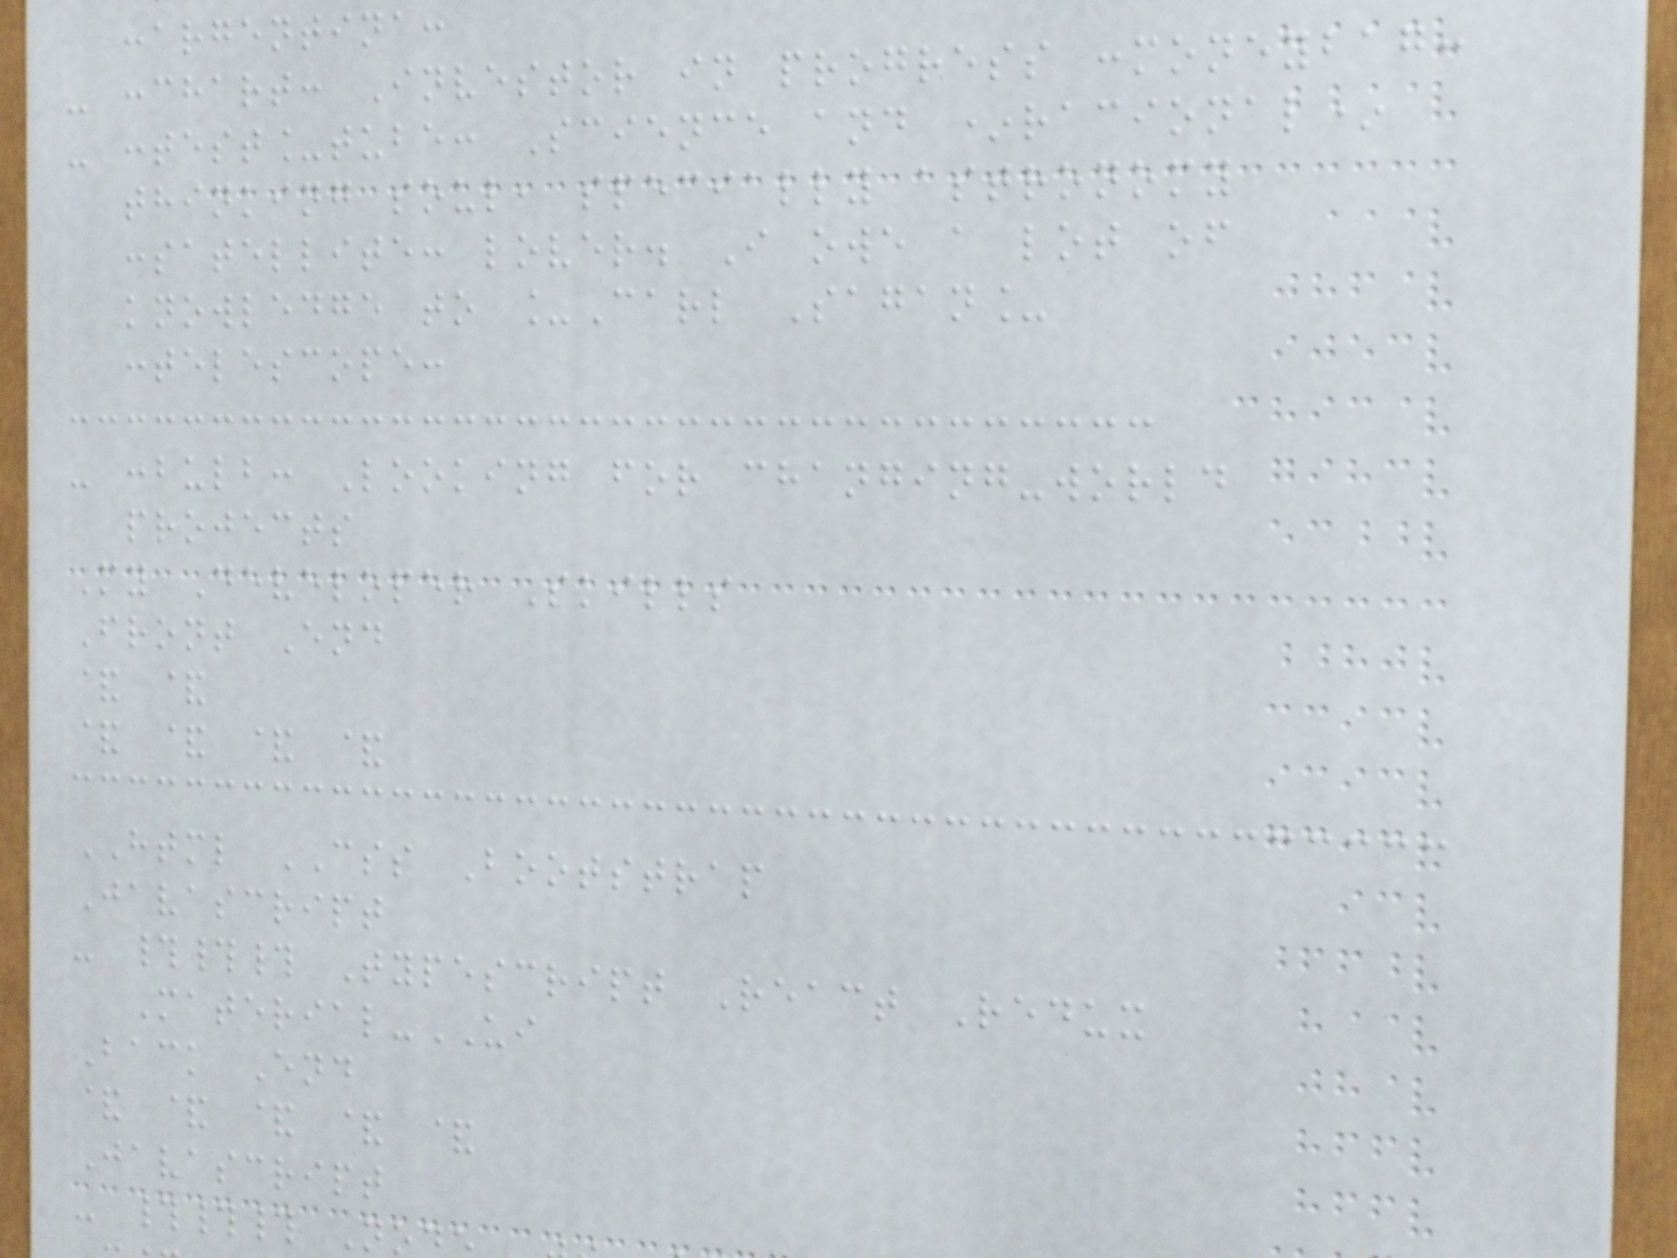:argentina:
- :chart: Investor in progress :moneybag:
- :test_tube: Science and *racional*
thinking soul, specially astronomy
:satellite: lover. I owe a lot of
knowledge to _Carl Sagan_
:telescope:
- :bulb: Looking for changing-world
projects
My Developer Skills
Front End
& &
& & & &
HTML CSS Bootstrap
Javascript
- ### Typescript React Redux
Material-UI
Back End
& & & & &
Javascript
- ### No
